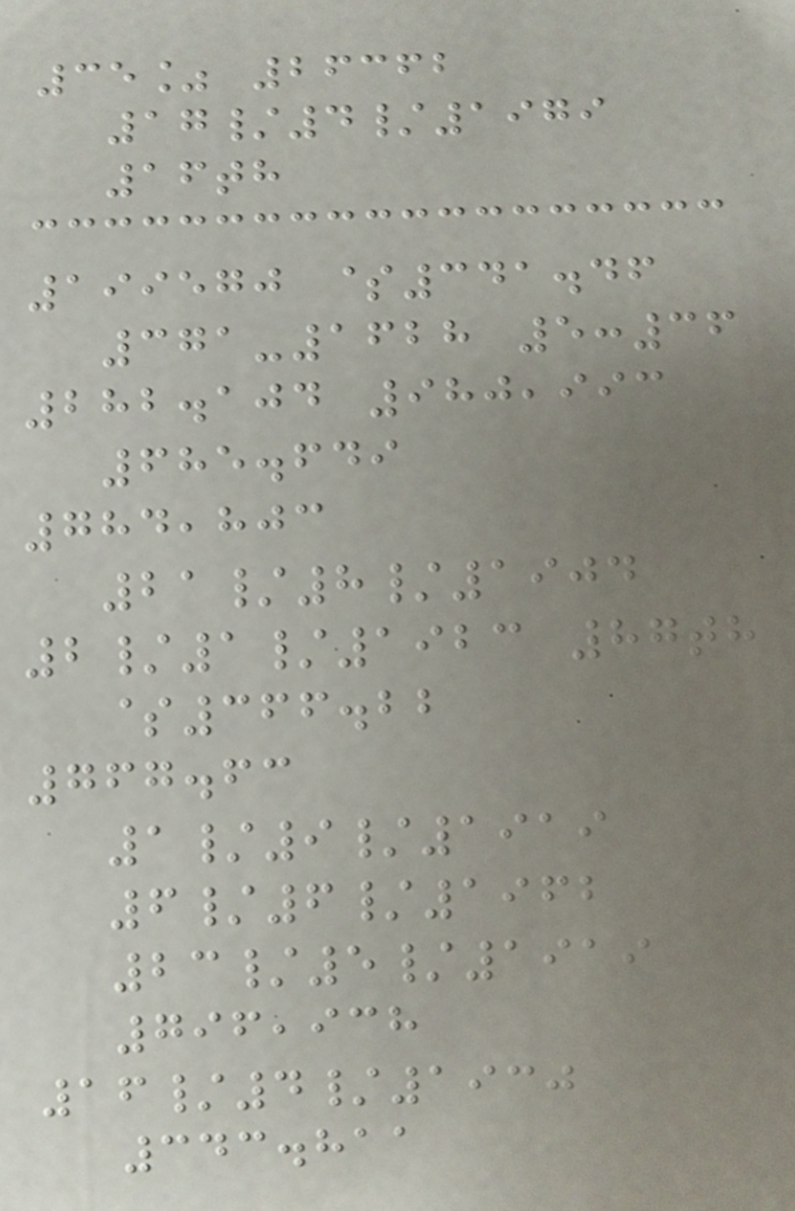35% 26362
17/4/1979
16th
199570 $341.46
371-1628 5:36
282.104 980,993
685.649
784,803
21/8/1904
2/1/1923 87th
$366.22
767.63
1/9/1919
6/6/1962
23/5/1919
796,938
16/4/1930
343.811
